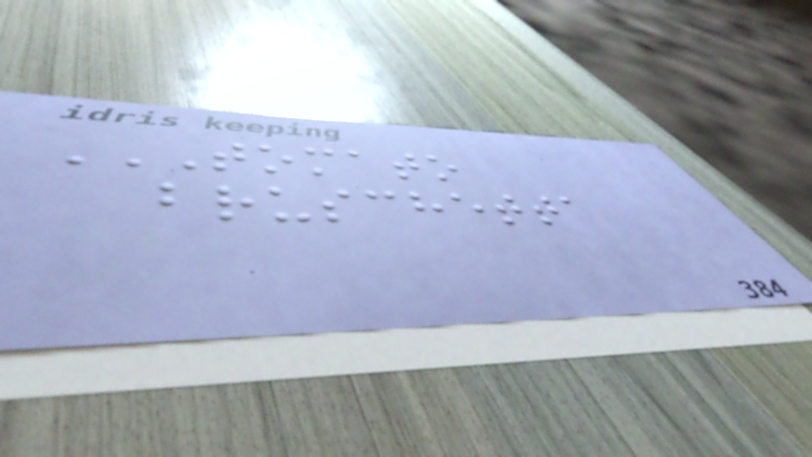TOMATO
BRUSCHETTA
